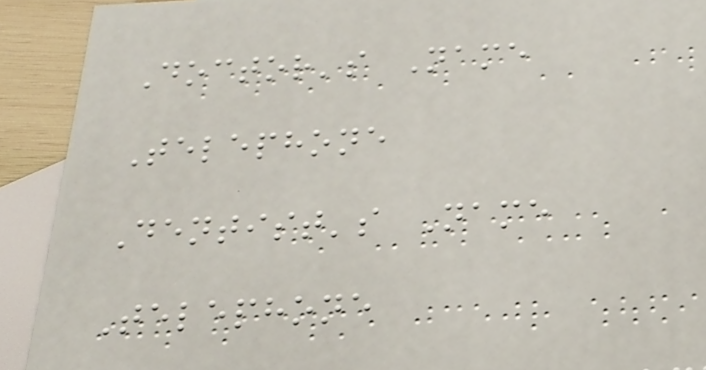Doctor's Name
Telephone
Dentist's Name
Telephone
